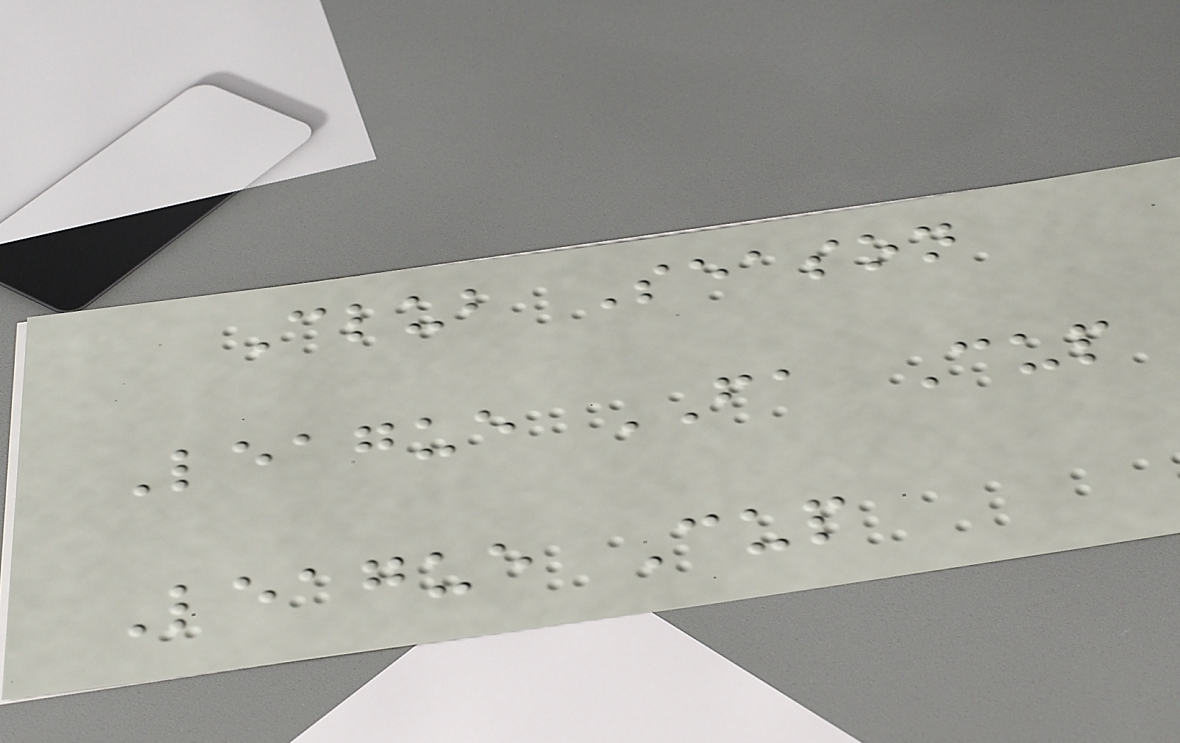Club Season
League FA Cup
League Cup
